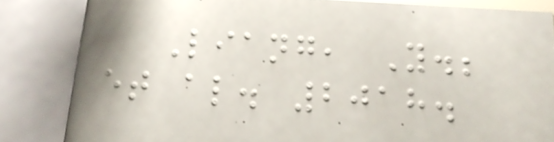Liang, Y.;
et al. 2018.
